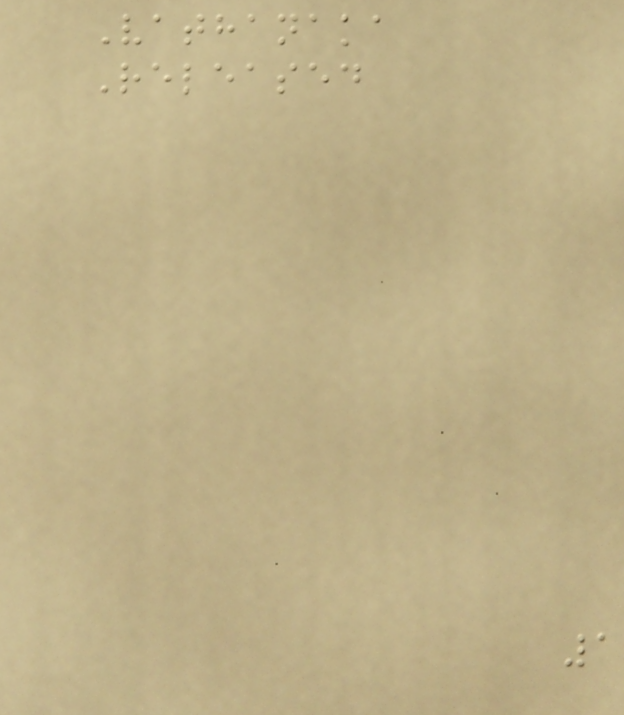Vathanaka
Released
1
